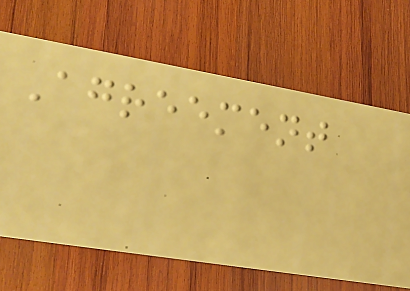Agreement
